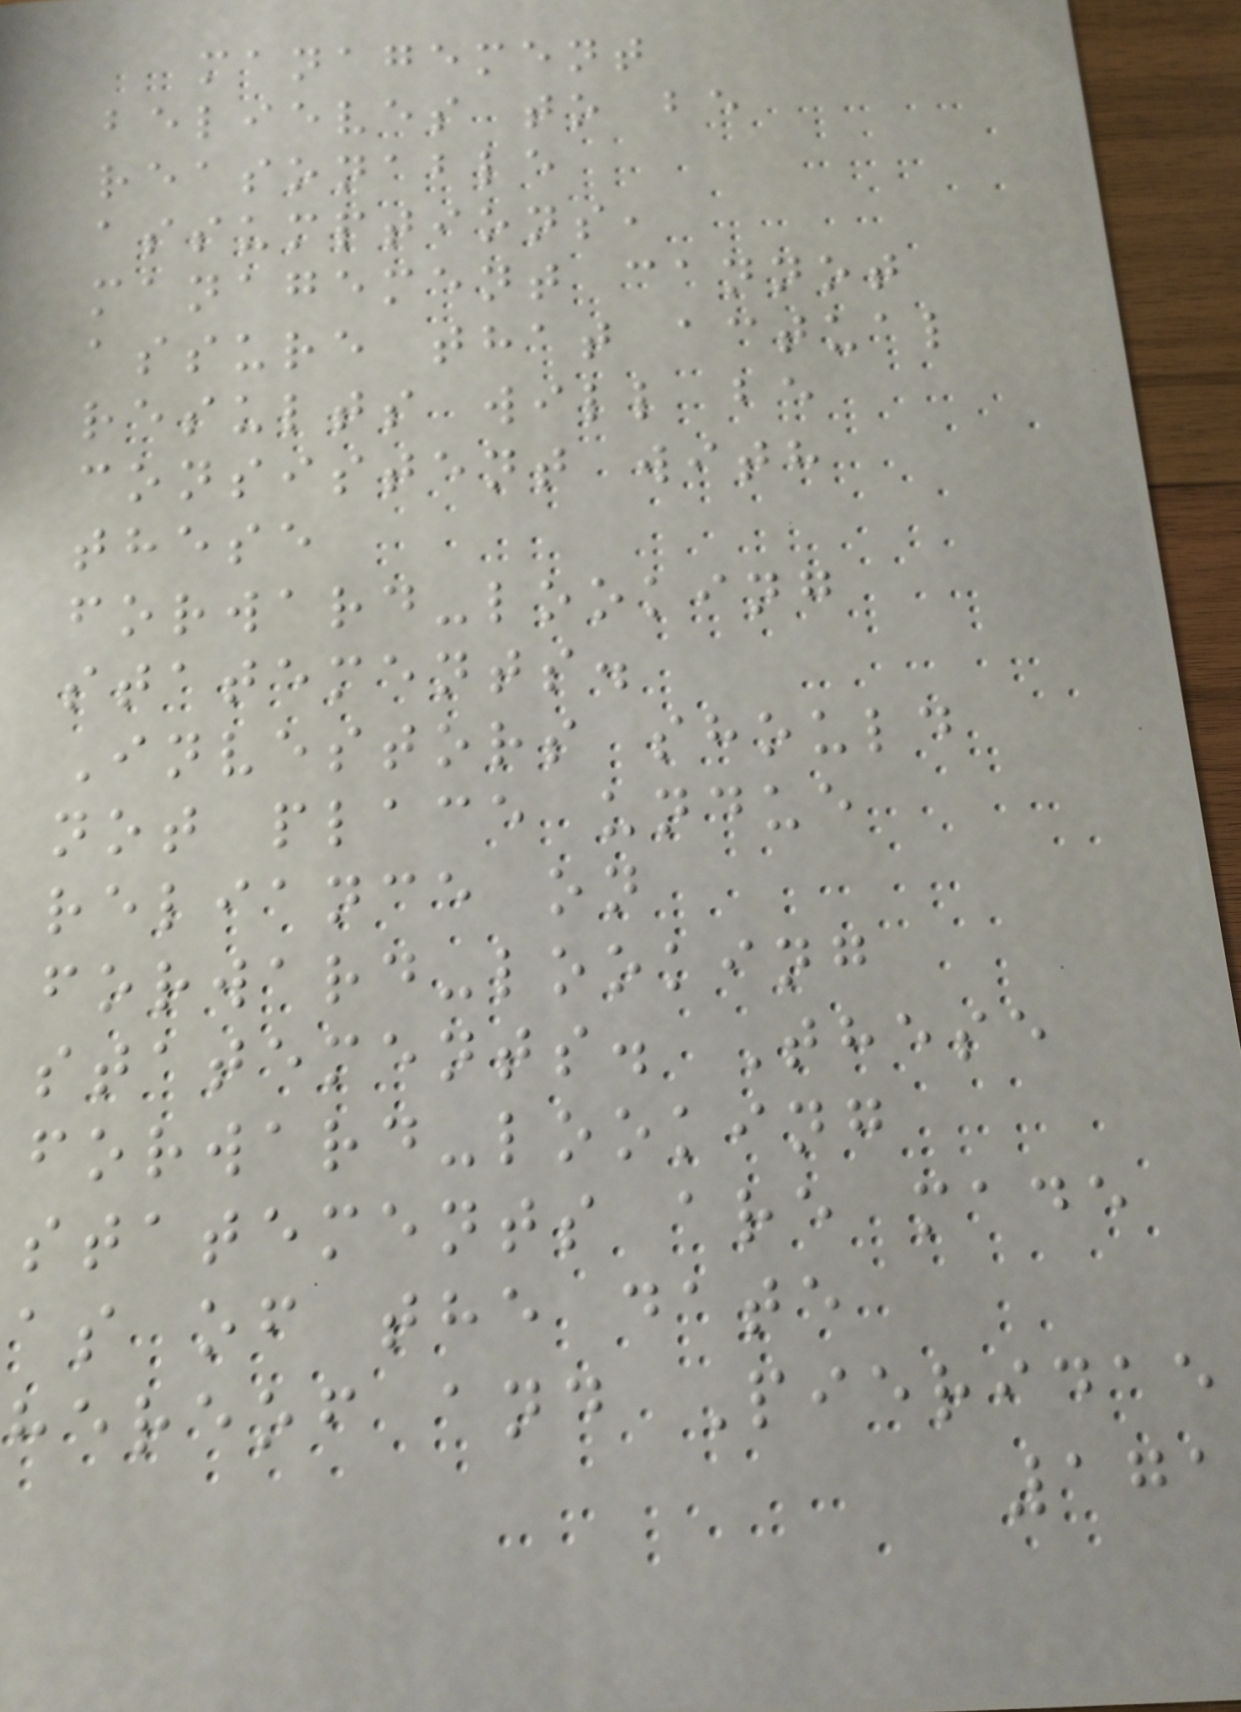management
believes to be
reasonable
assumptions,
management cannot
assure that actual
results will be
consistent with
these
forward-looking
statements.
Investors should
not place undue
reliance on
forward-looking
statements. These
forward-looking
statements are made
as of the date
hereof and Pieridae
171
